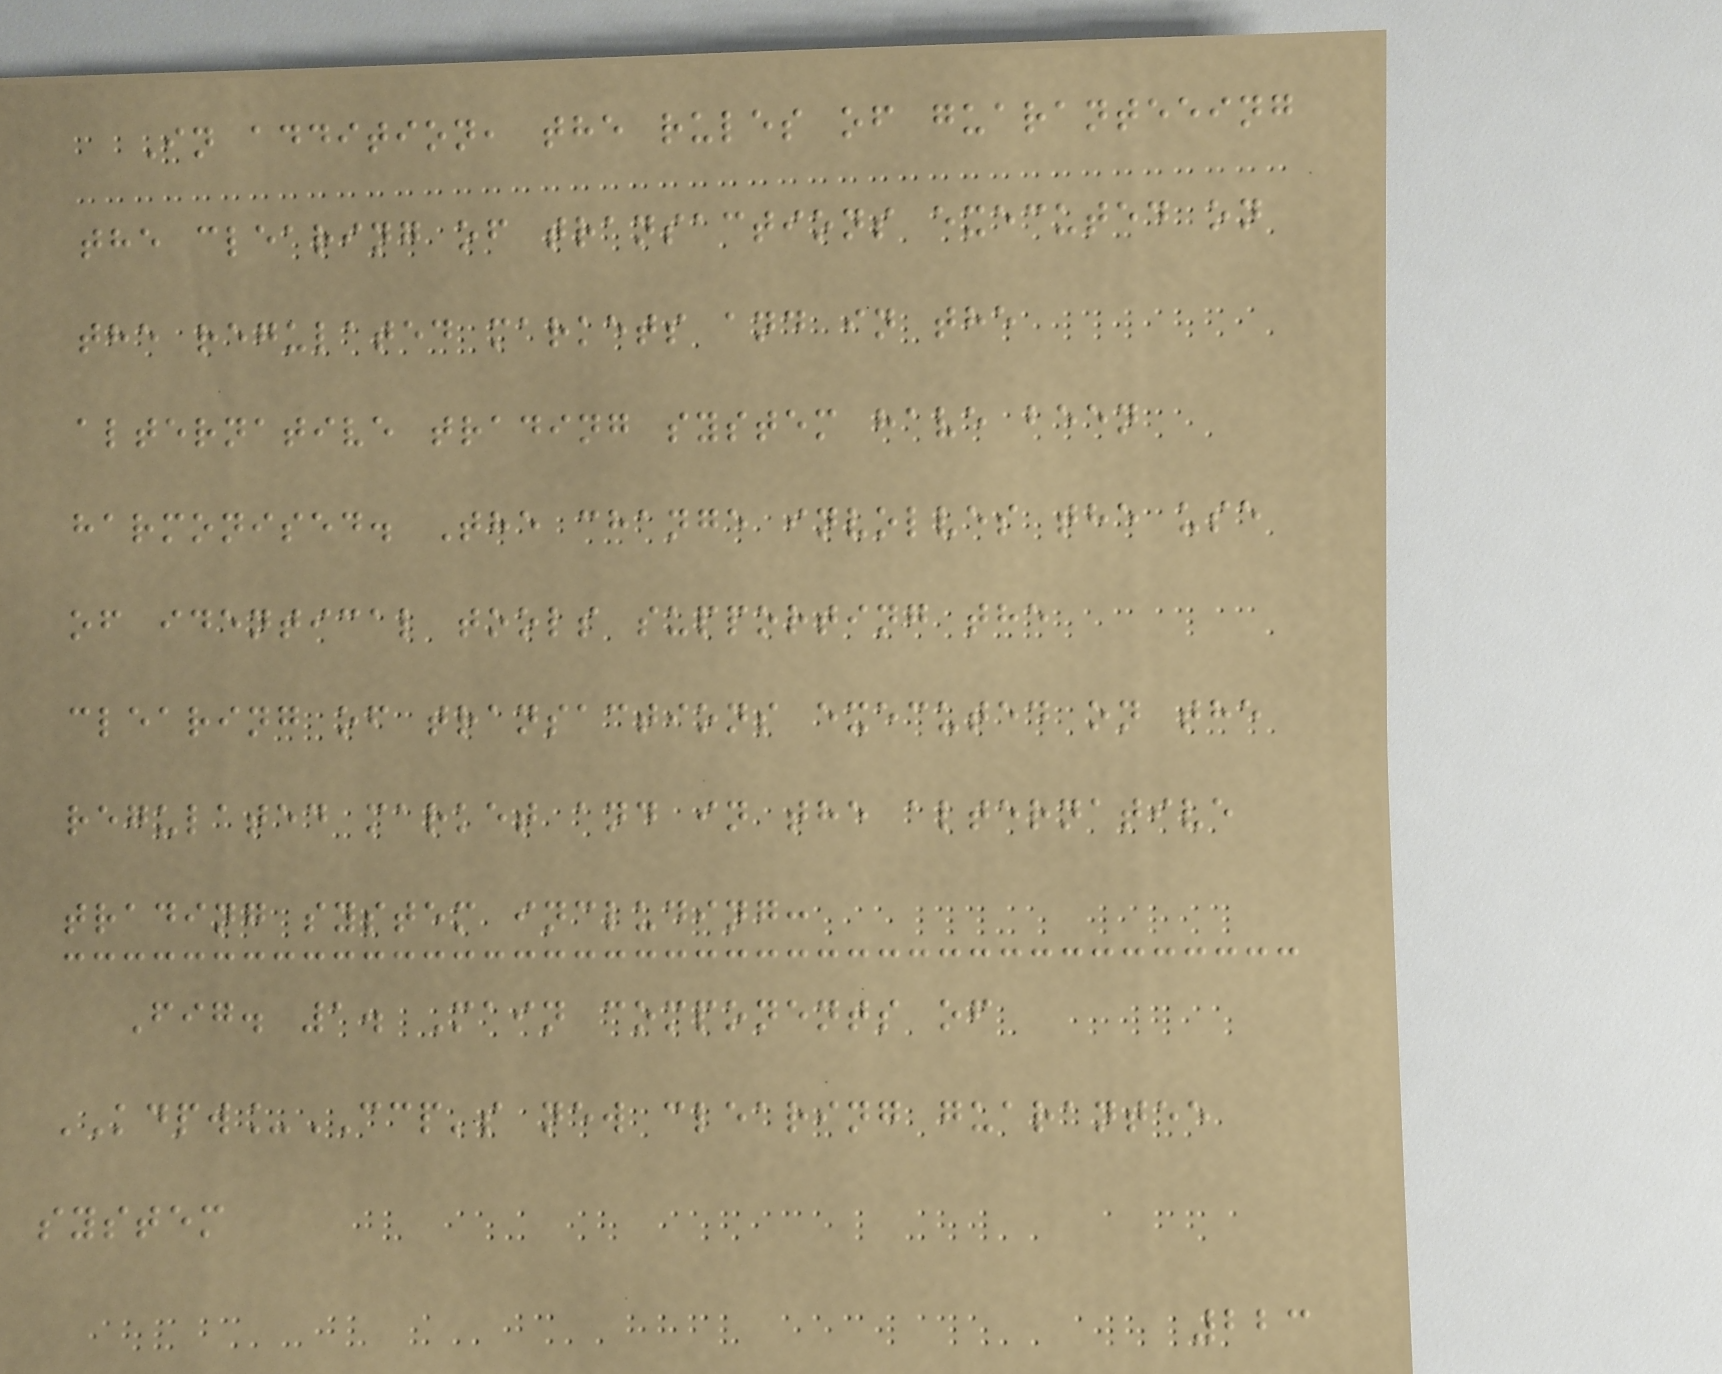In addition, the rules of guaranteeing
the clearing of transactions executed on
the regulated markets and in the
alternative trading system have been
harmonised. The change involves the use
of identical tools supporting the
clearing of transactions executed on the
regulated market and in the alternative
trading system including:
Fig. 1. Main components of
KDPW_CCP's new clearing guarantee
system
223
